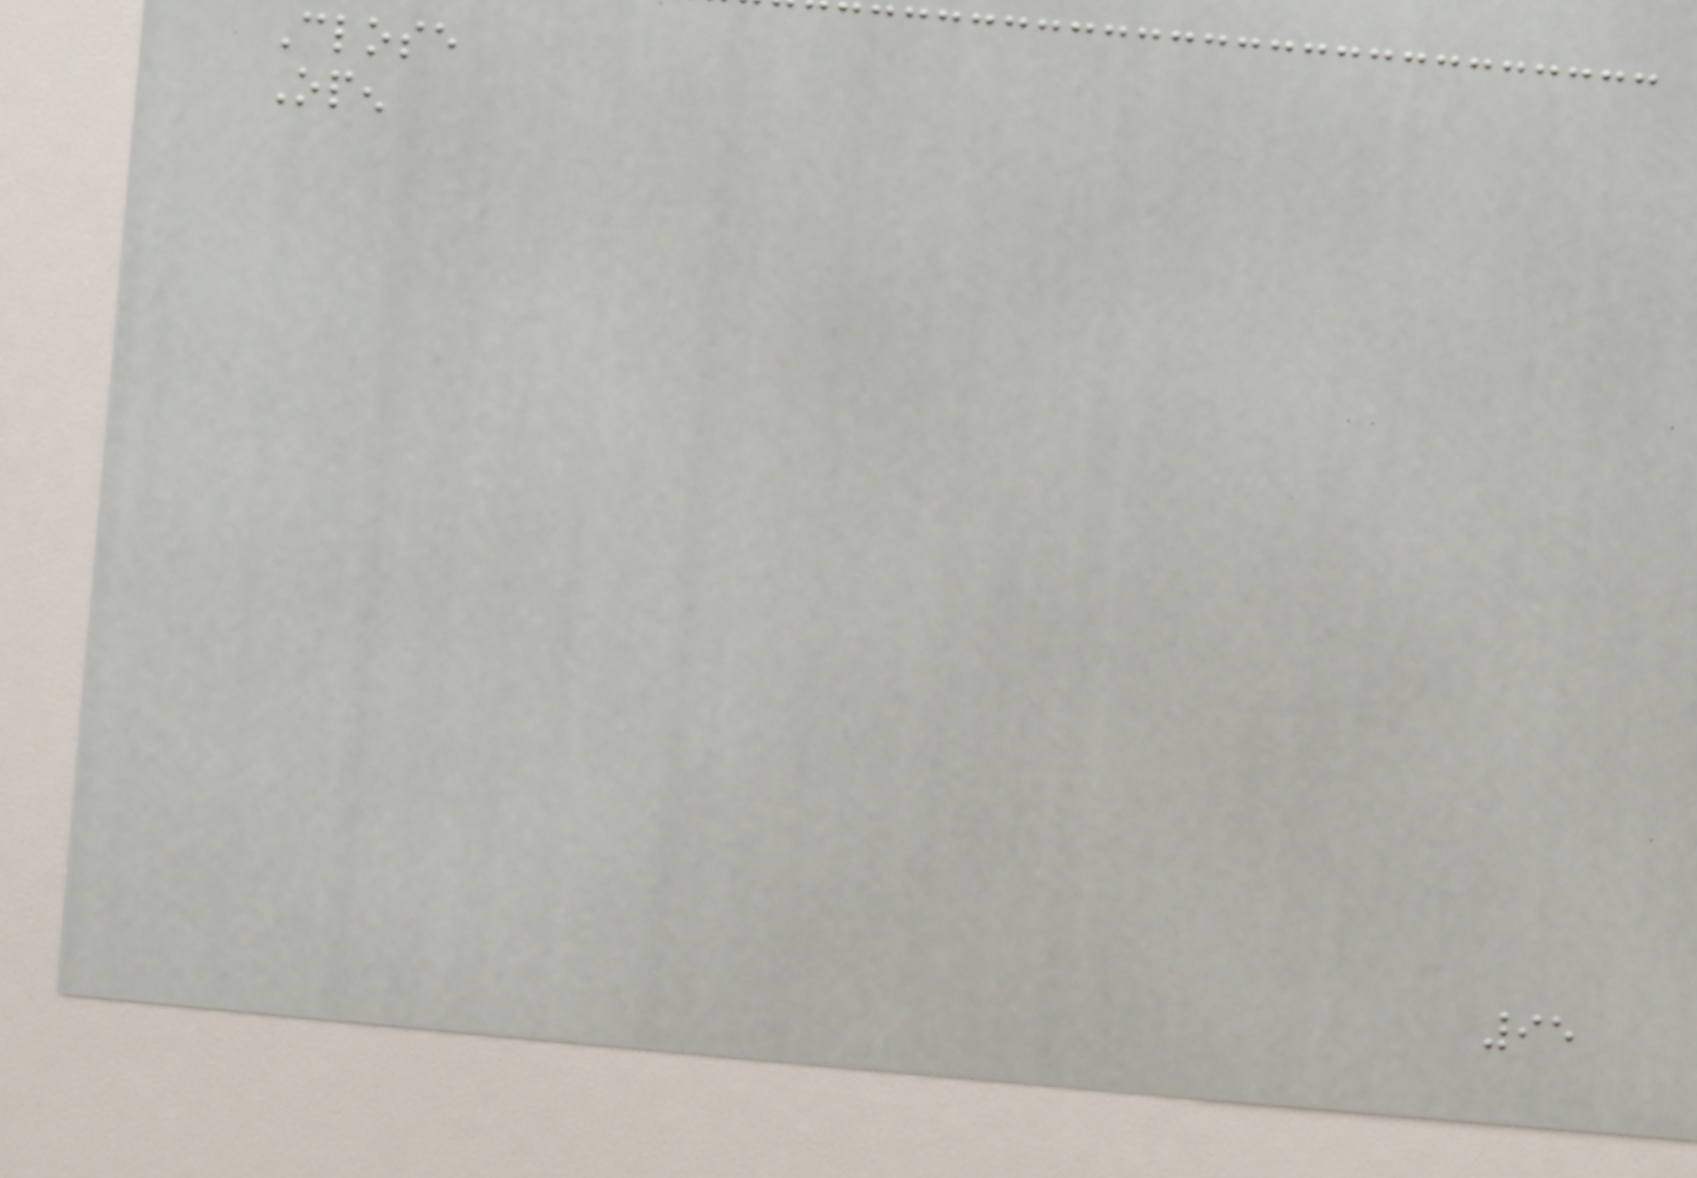Close
Open
95
